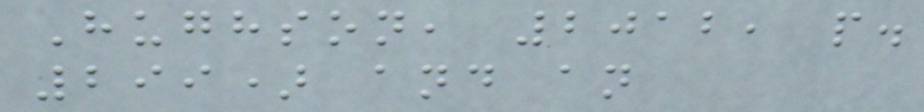Hughson, 2012, p.
299) and an
